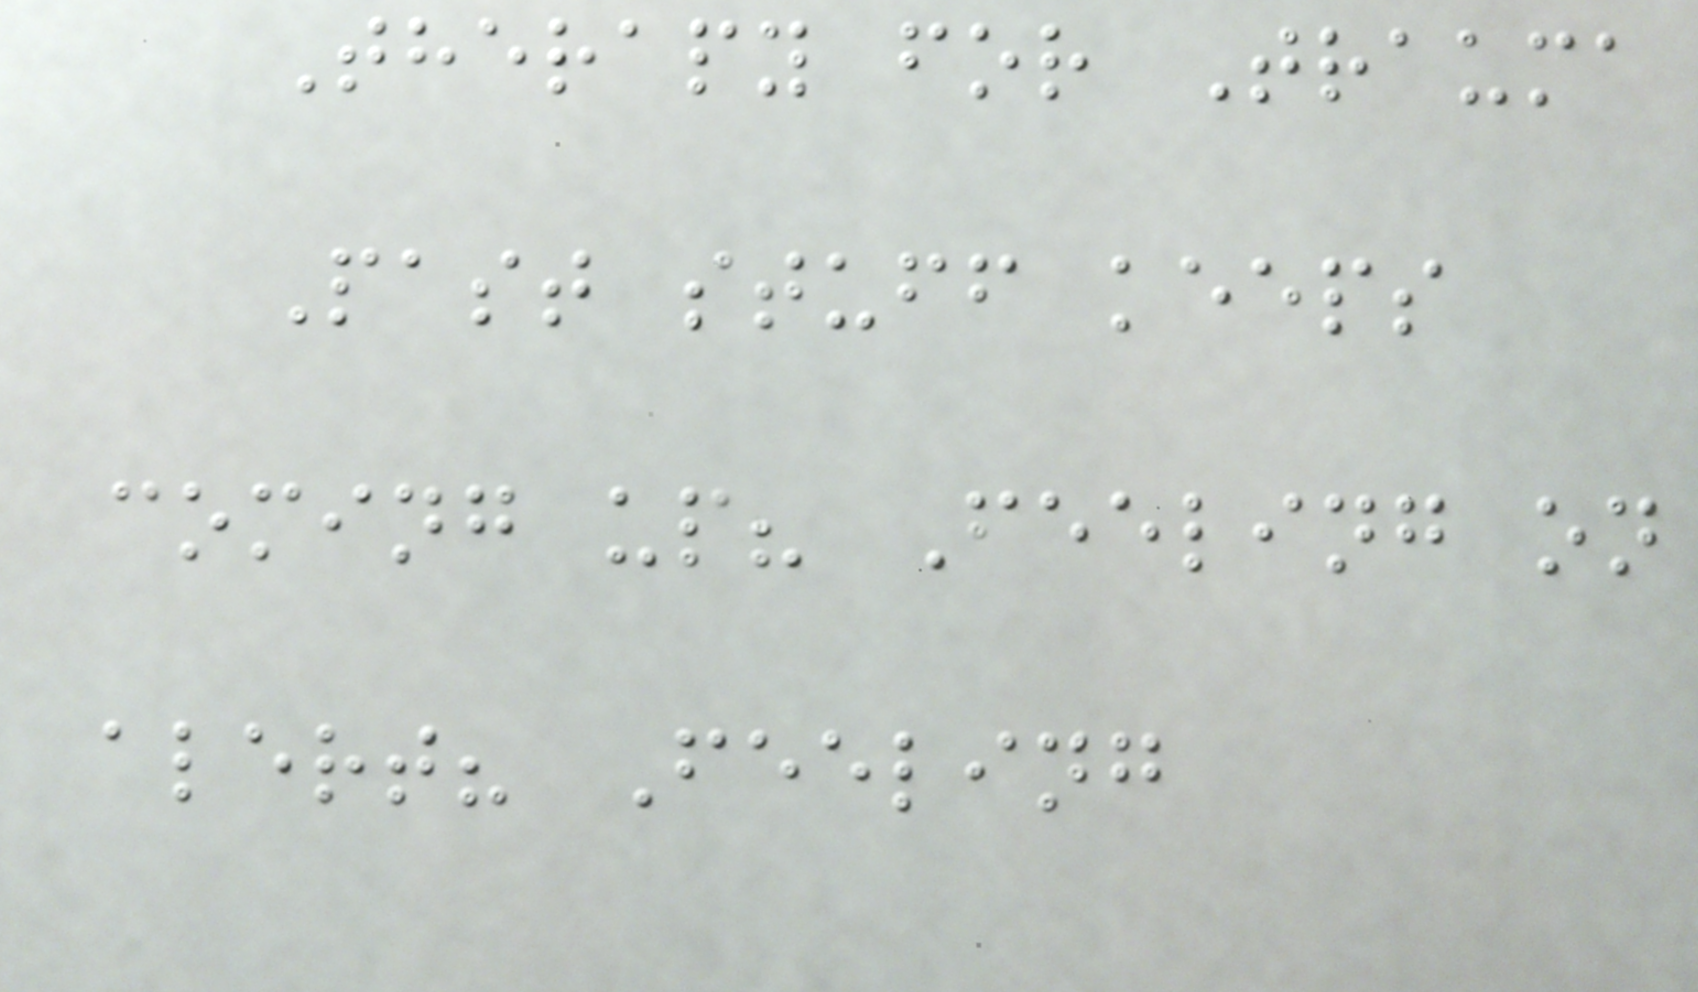Therapy for Trauma
Past stuff keeps
coming up? Feeling on
alert? Feeling
